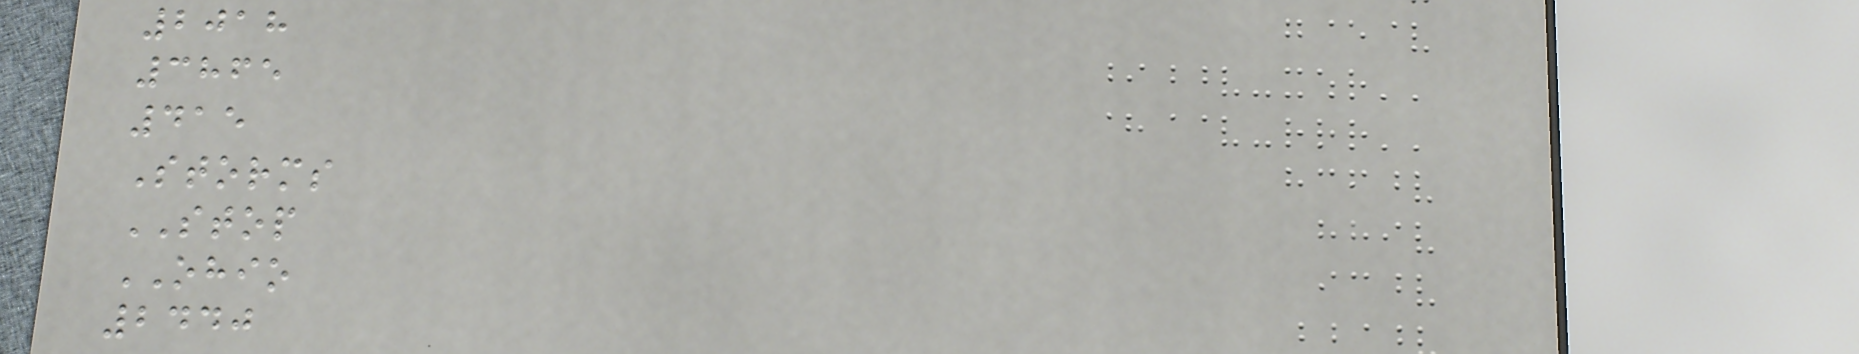2018
3865
415
Storms
STOP
OHIO
2440
